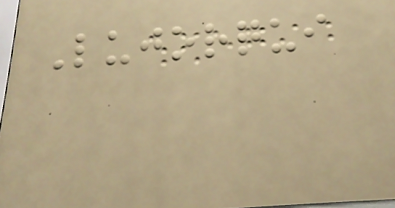Lujorqui
